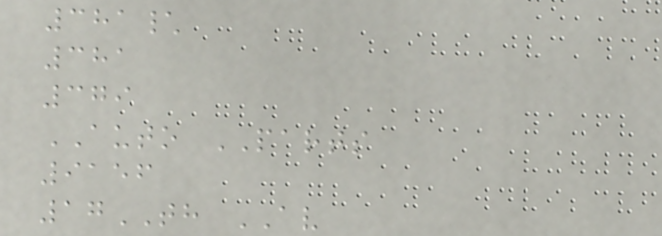381\
381
379
AUTO PARTS
9156
17TH AV
